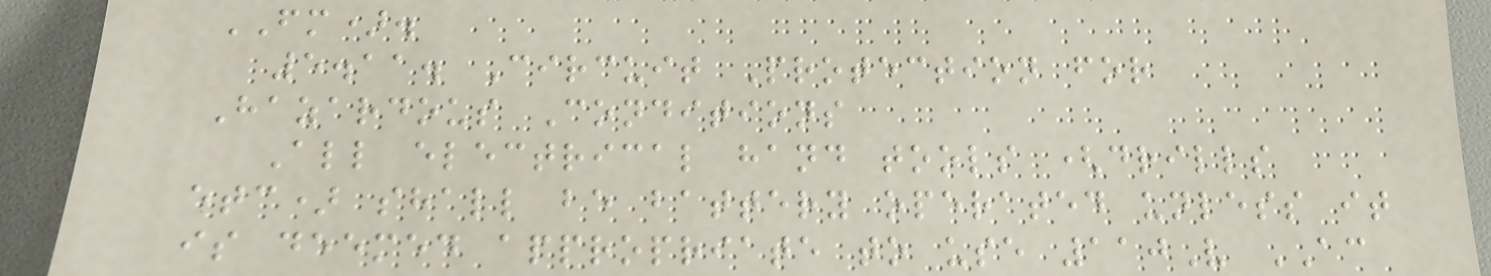FM).
5.11. Circuit Protection for
Hazardous Conditions
All electrical hand tools (drills
etc) shall be battery operated unless it
is deemed appropriate to use 110V AC
